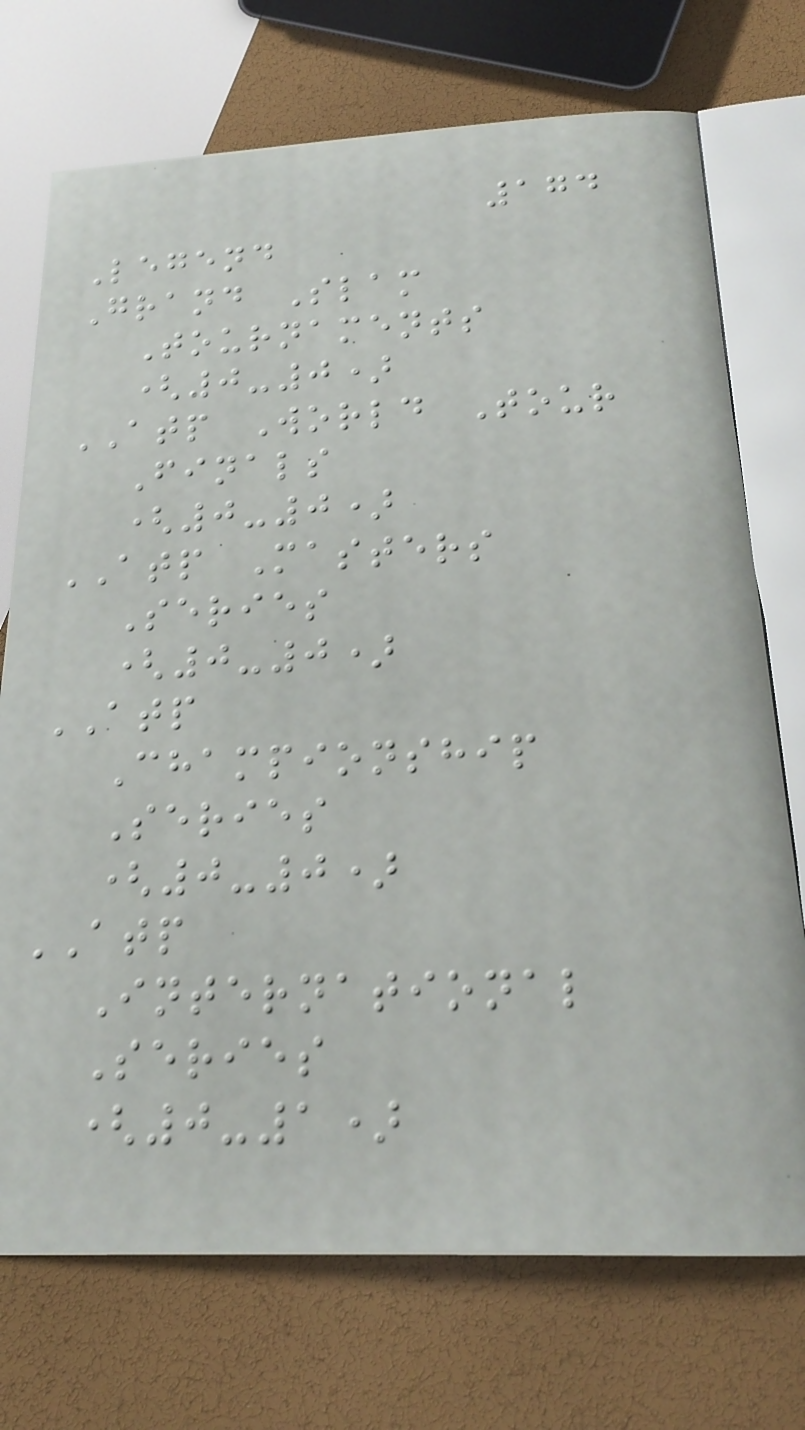174
Legend
Grand Slam
Tournaments
(0-0)
ATP World Tour
Finals
(0-0)
ATP Masters
Series
(0-0)
ATP
Championship
Series
(0-0)
ATP
International
Series
(0-1)
